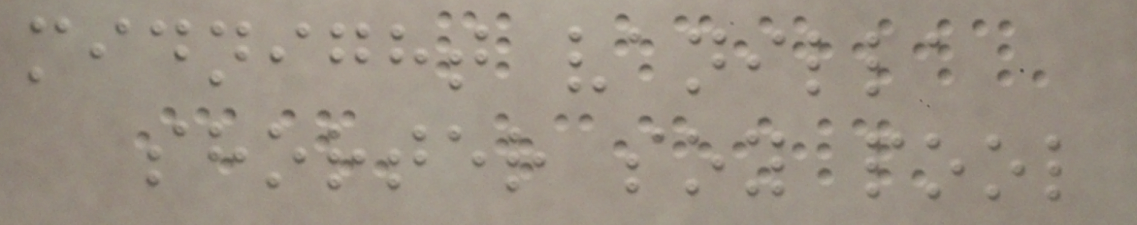midnight vanilla
shorter soy pool
